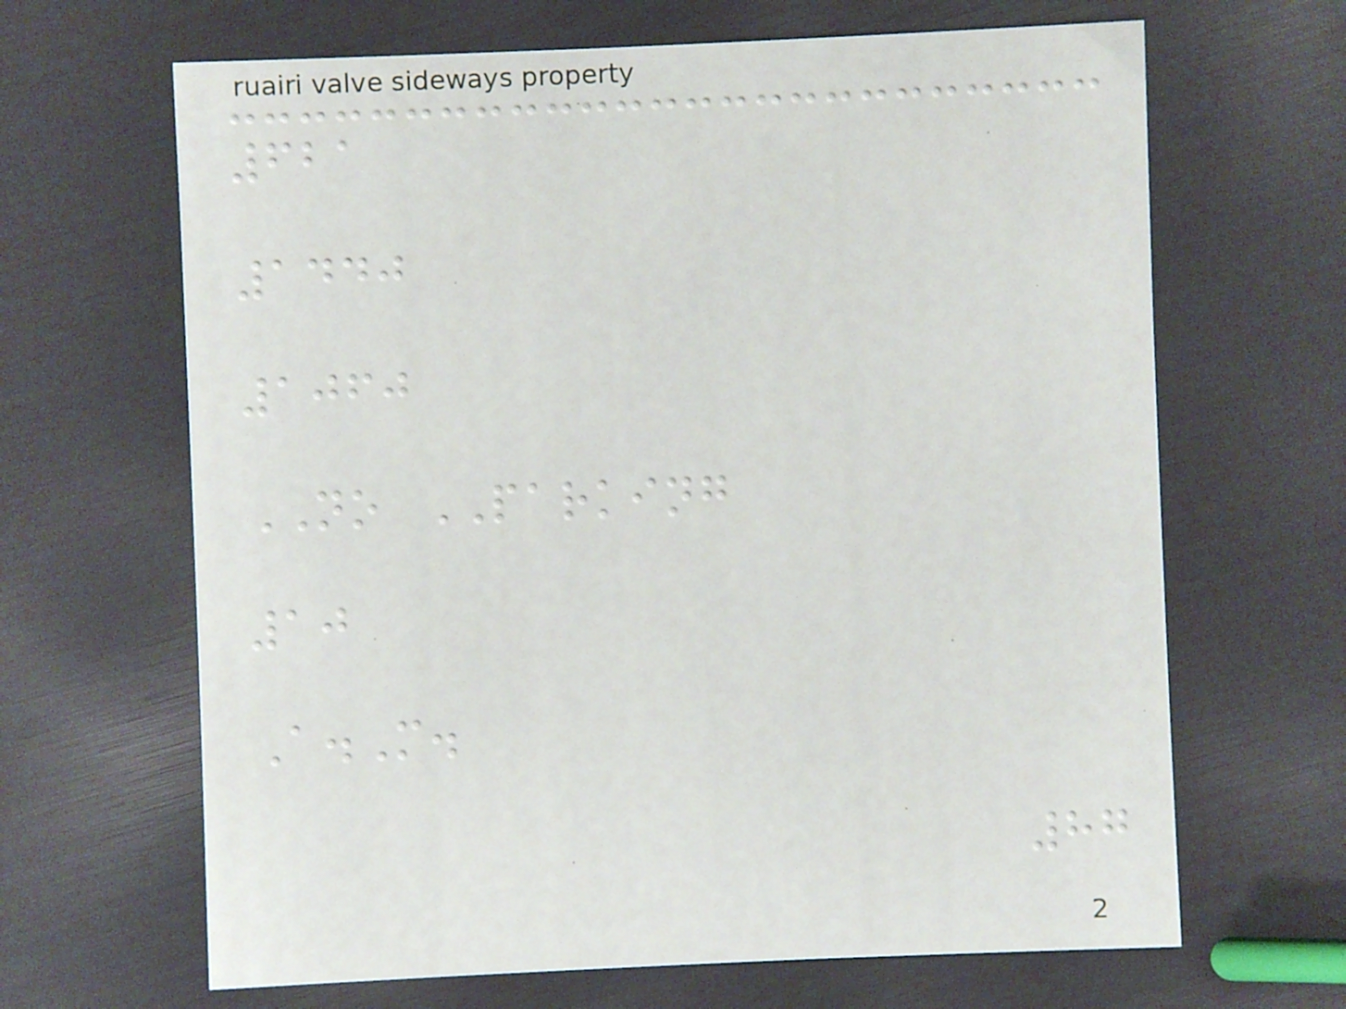621
1440
1060
NO PARKING
10
A.M.
87
